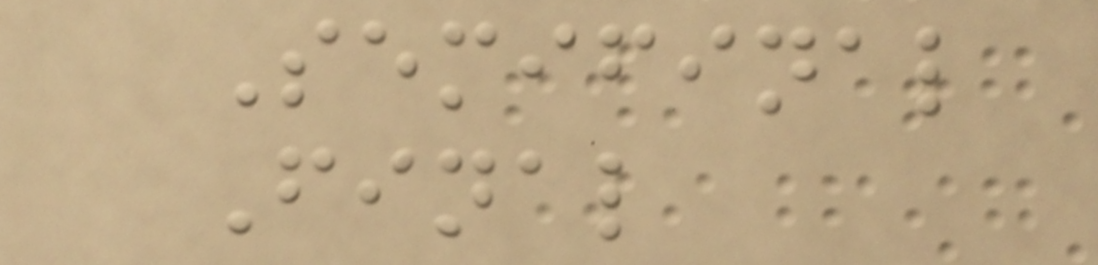Semifinal
Final
